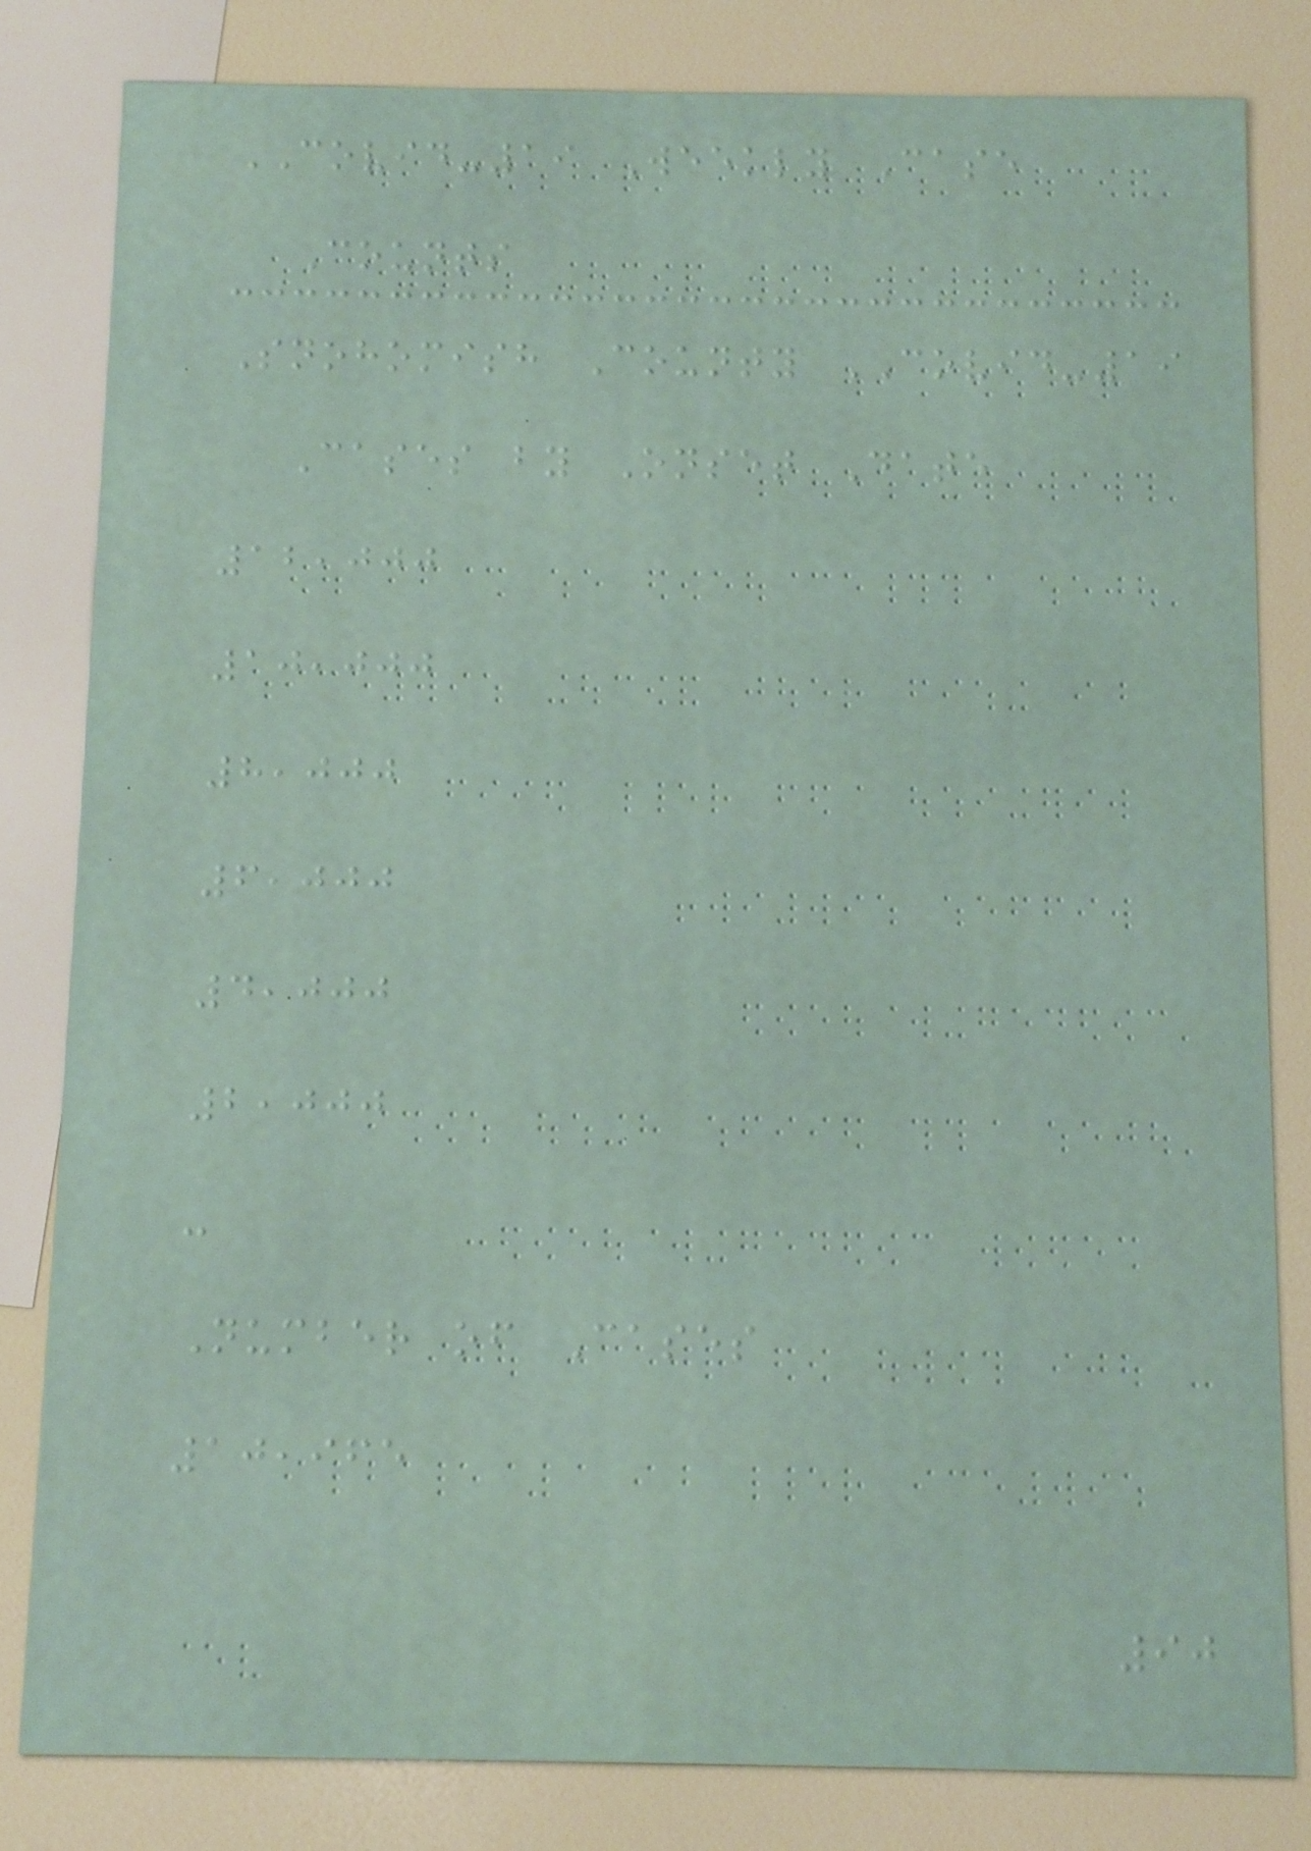COVID-19 Weekly Case
Counts
Snohomish County COVID-19
Cases by Onset Date
12,000
10,000
8,000
6,000
4,000
2,000
-
Number of Cases
10,965
90
